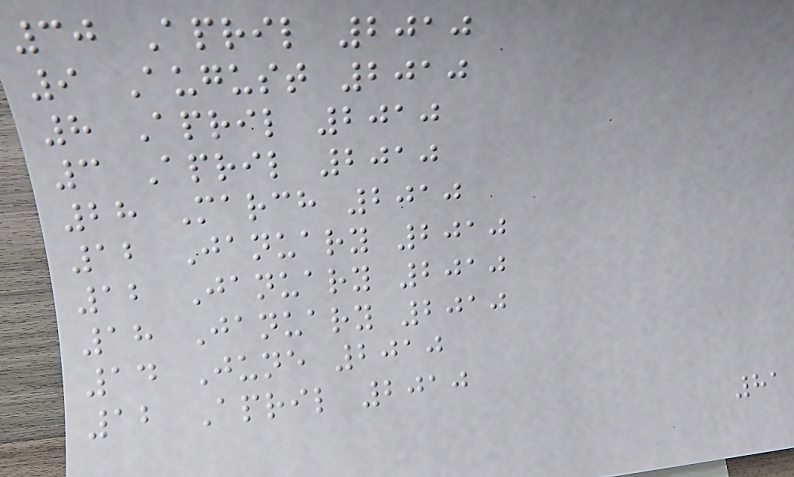30 April 2010
9 August 2010
8 April 2010
3 April 2010
28 March 2010
12 January 2010
12 January 2010
18 January 2010
14 June 2010
12 April 2010
81
